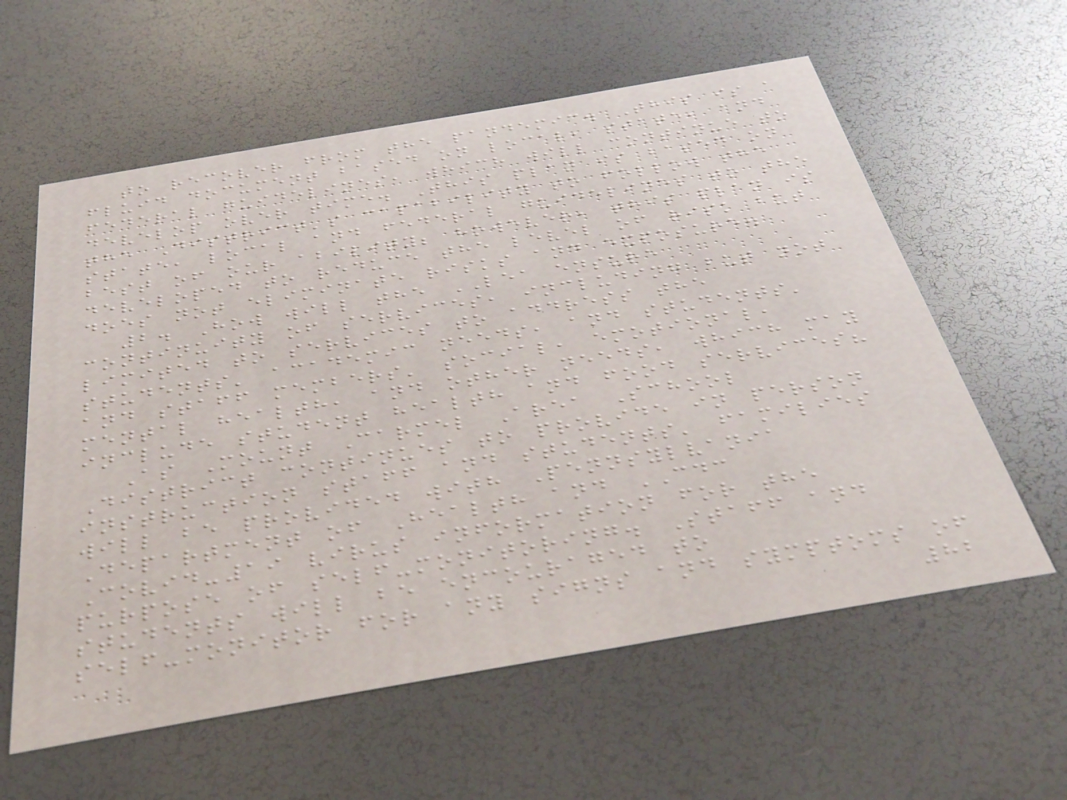to recover from the pandemic. This is a
fluid document based on local, state, and
federal guidelines, which will continue to
develop over time. This plan is based on
the District's capability to follow the
state, local and federal guidelines to the
best of our ability; however, this plan is
developed to reduce the level of risk but
does not eliminate risks and exposure.
2. How will the LEA ensure
continuity of services, including but not
limited to services to address the
students' academic needs, and students'
and staff members' social, emotional,
mental health, and other needs, which may
include student health and food services?
As Mount Carmel Area School
District continues to provide in person
instruction staff and students' families
will be provided with Pennsylvania
Department of Health and CDC
Covid-19 virus information for the
purpose of self-monitoring. Staff and
students will be encouraged to
self-monitor for any signs and symptoms of
82
